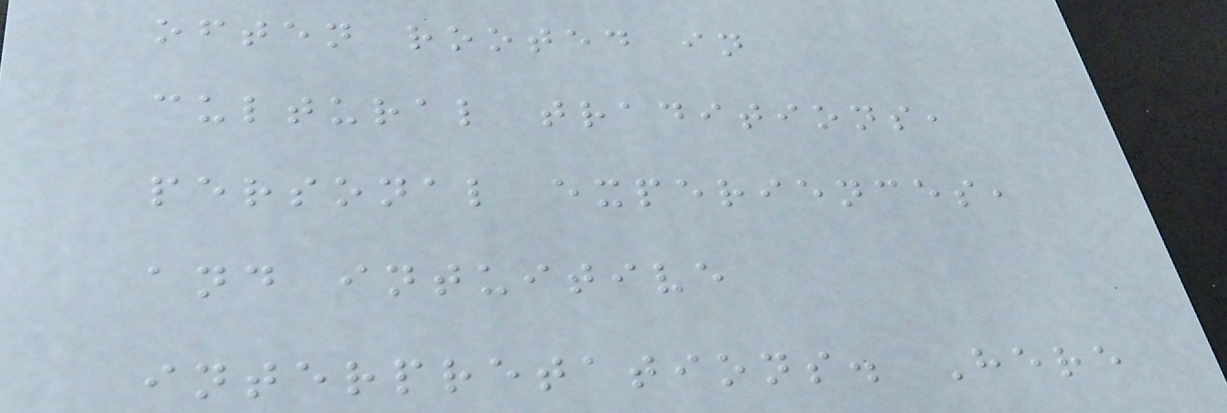often rooted in
cultural traditions,
personal experiences,
and intuitive
interpretations. Here
